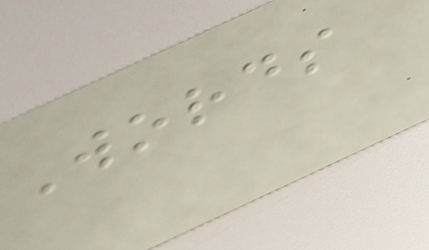Words
